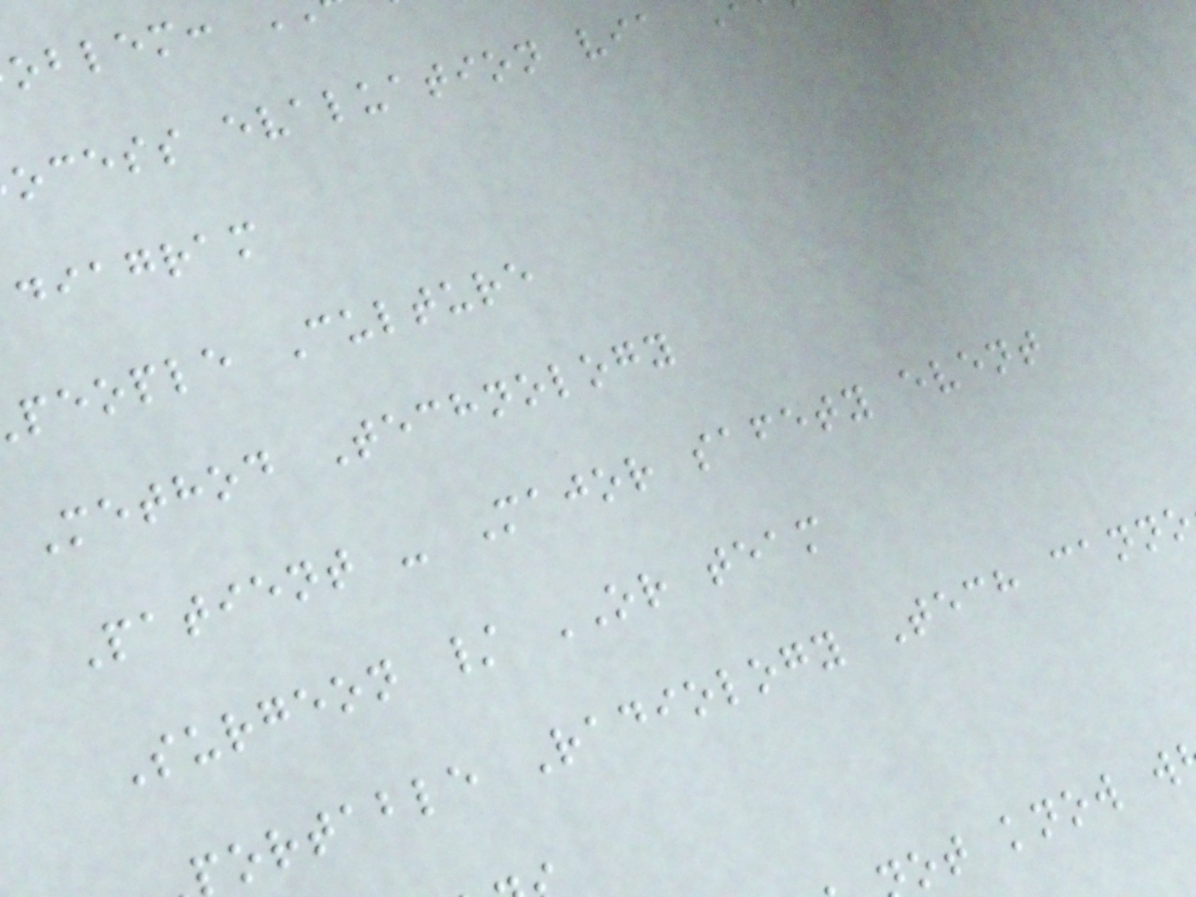oblem:
ocess evaluation via
diagram
people Culture
Method Technology
Patient - Major safety event
Surgeon / OR team
ortable Radiology Tech canno
ot know w
